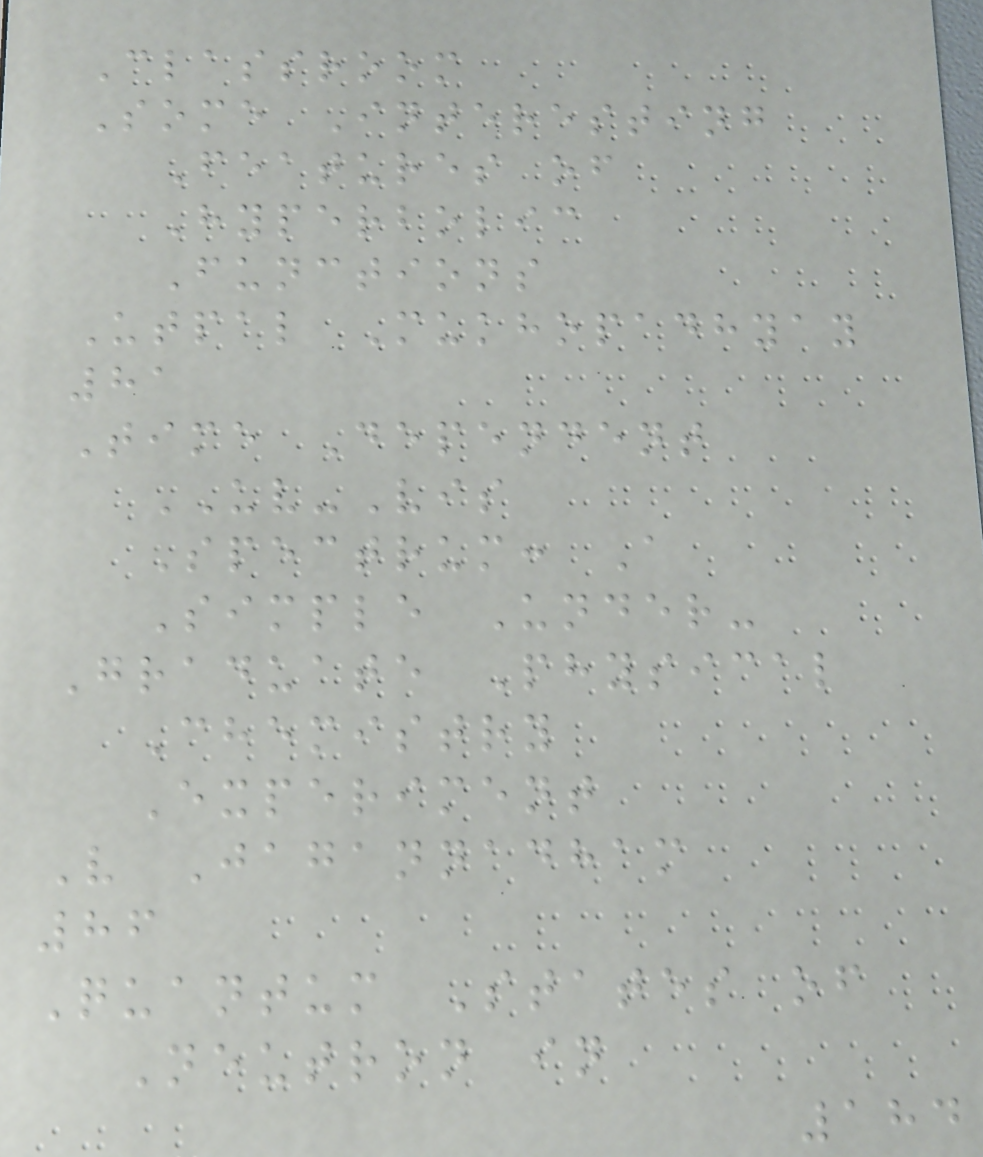Classroom
Some Interesting
Features of
Hyperbolic
Functions
Utpal Mukhopadhyay
81
Time Dependent
UV-Vis
Spectrum: A
Simple Under-
Graduate Physical
Chemistry
Experiment
V Jagannadham
86
Quantum States of
Neutron in
184
